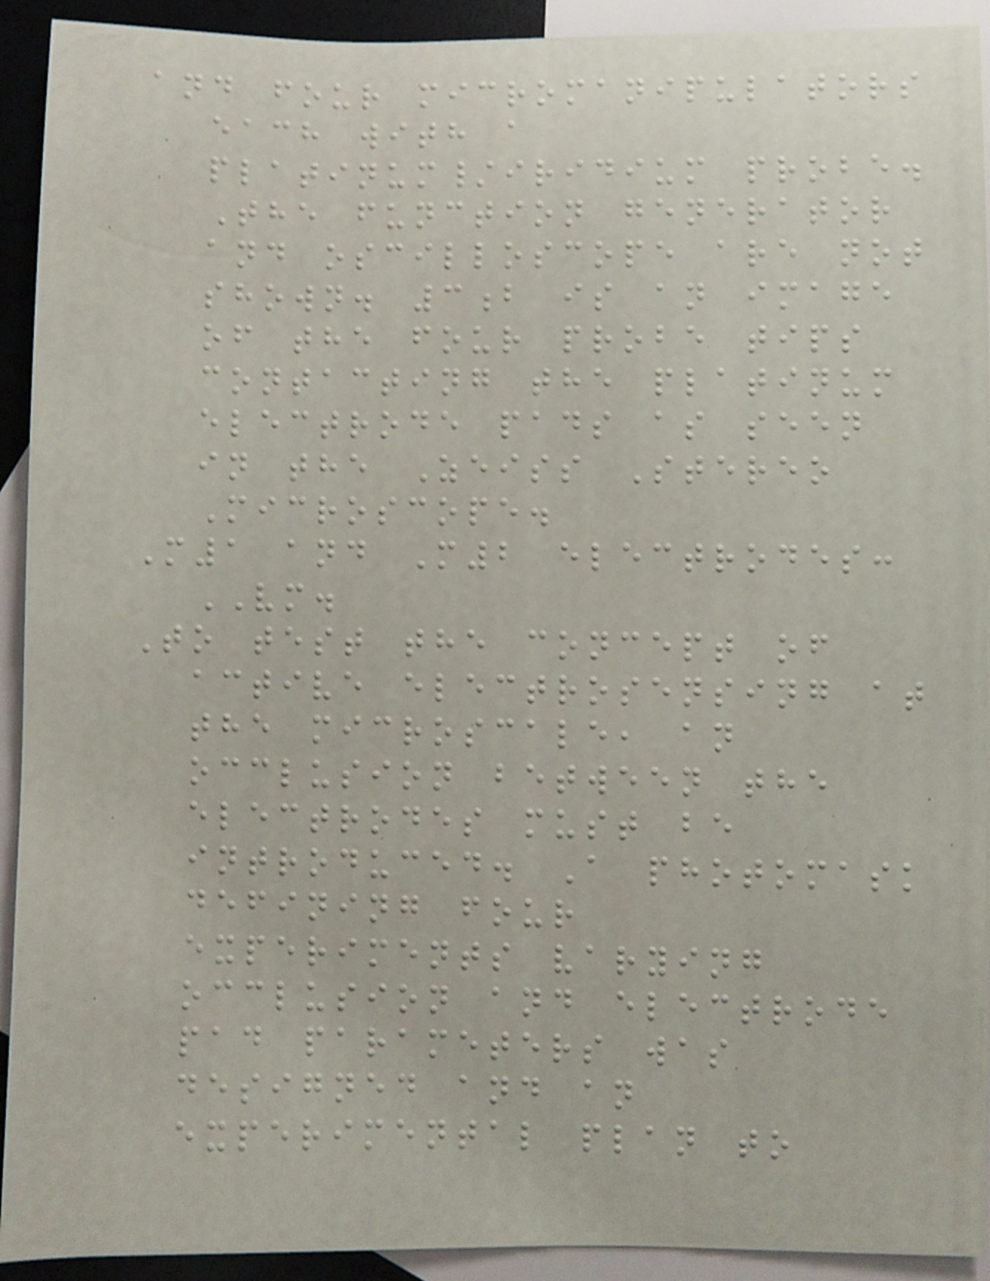and four micromanipulators
each with a
platinum/iridium probe.
The function generator
and oscilloscope are not
shown. 3b is an image
of the four probe tips
contacting the platinum
electrode pads as seen
in the Zeiss Stereo
Microscope.
M1 and M2 electrodes:
VM.
To test the concept of
active electrosensing at
the microscale, an
occlusion between the
electrodes must be
introduced. A photomask
defining four
experiments varying
occlusion and electrode
pad parameters was
designed and an
experimental plan to
